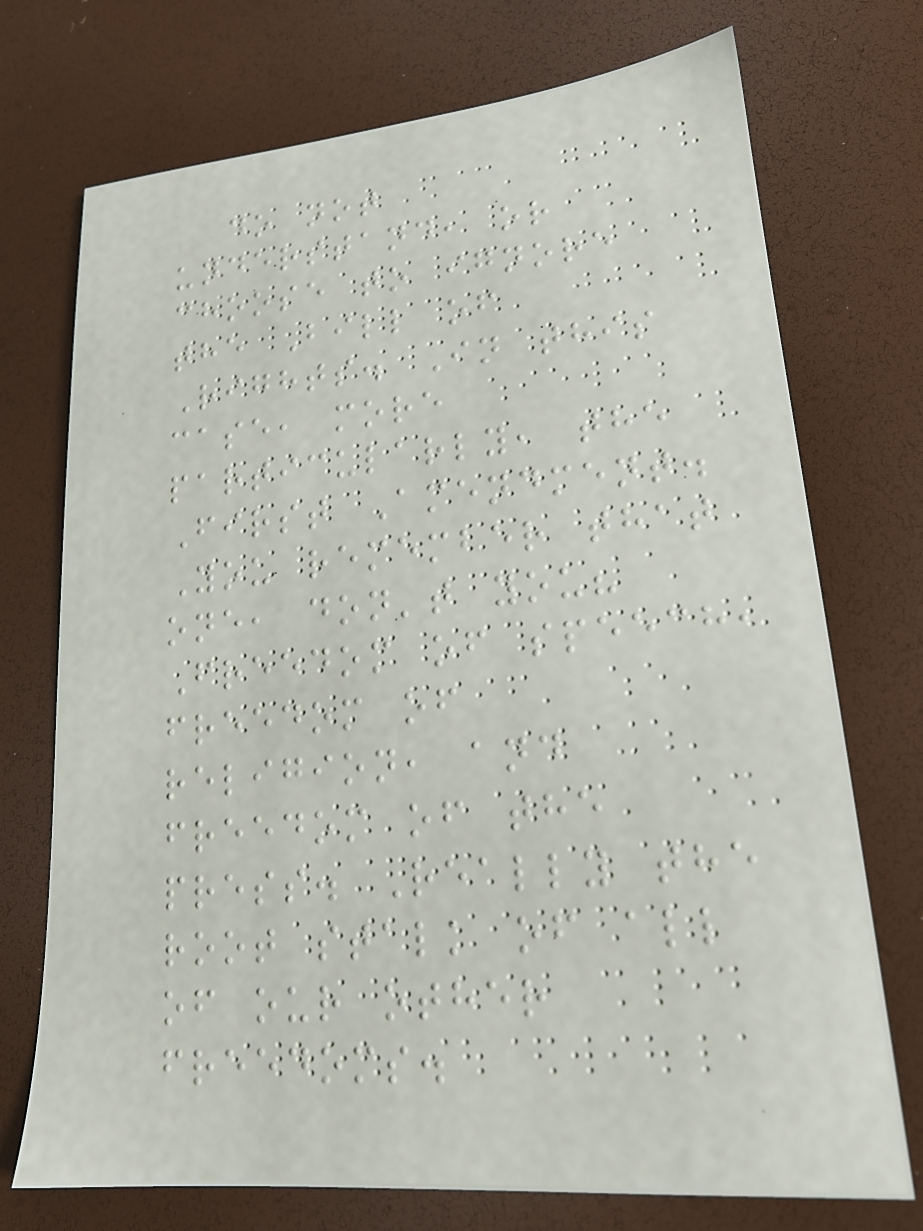do not
understand, or
choose to ignore
the Bill of
Rights. In this
case, more
particularly, the
First Amendment.
You remember that
one, don't you?
Freedom of speech,
freedom of
religion, and
freedom of the
press. Really the
root stalk of all
of our other
freedoms.
